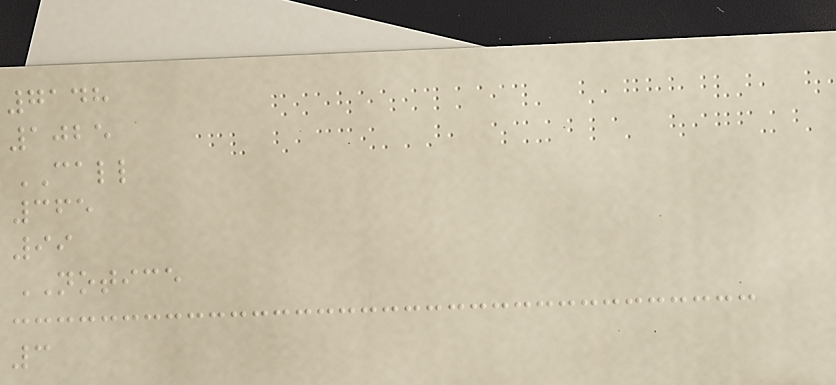7148
1025
CALL
365
99
NOTICE
3
